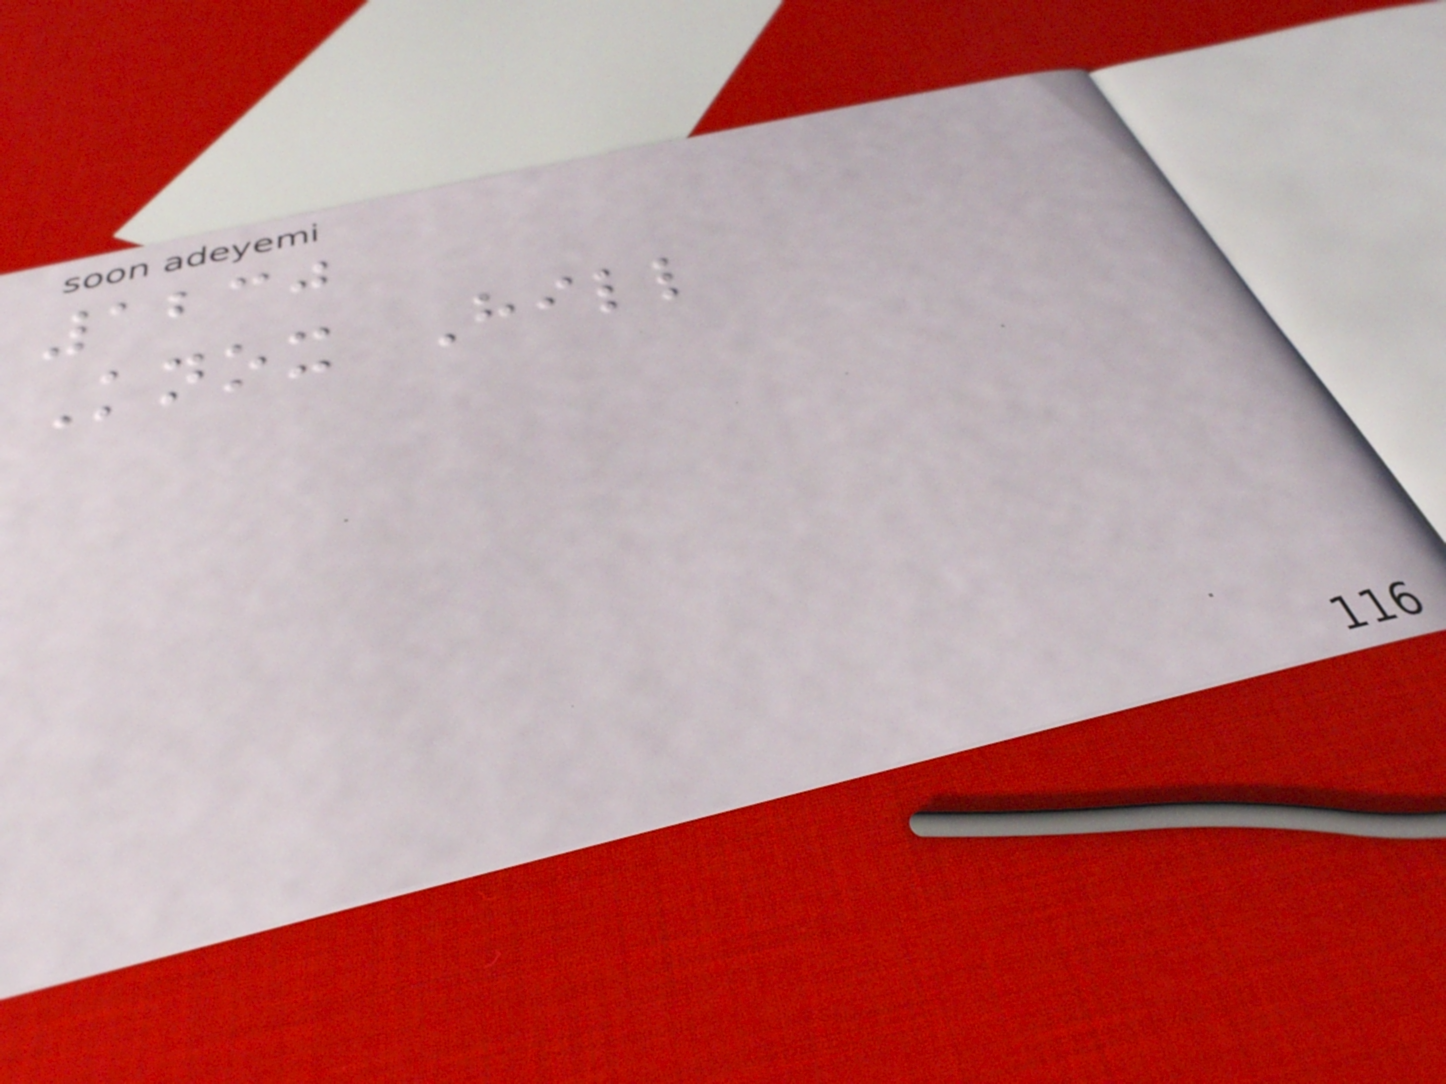1230
Knox Hill
